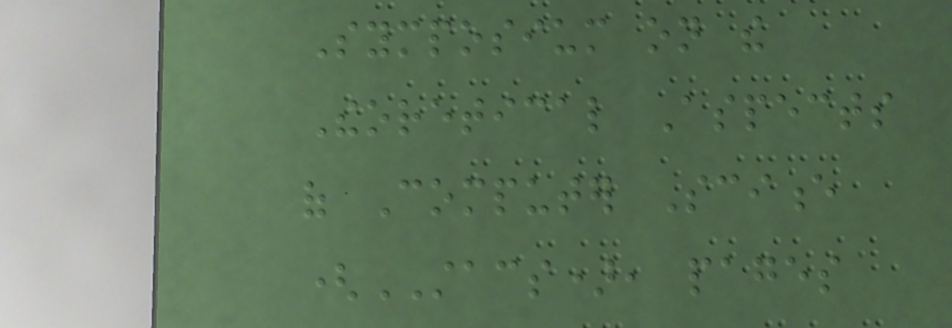Symposium on the
Theoretical Aspects
of Computer Science
(STACS), pages
